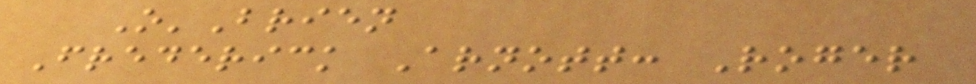O'Brien
Frederick Arnott: Roger
